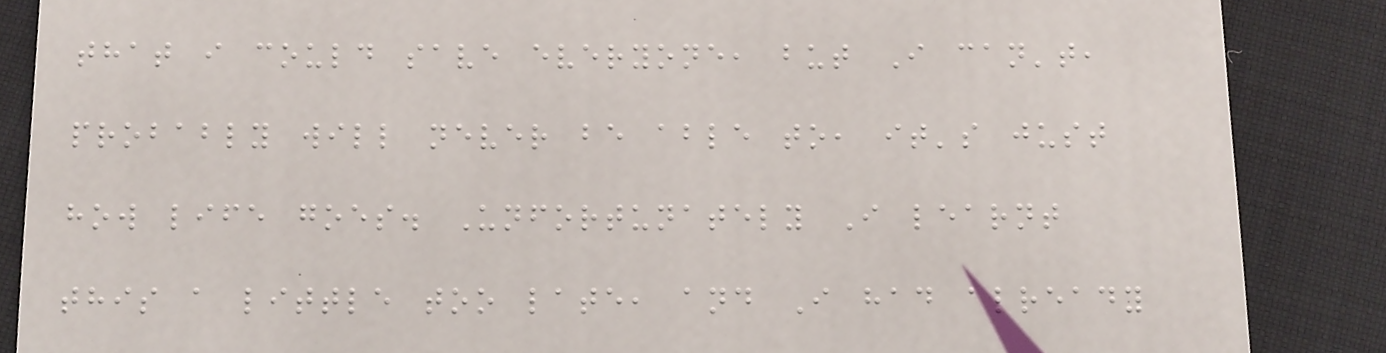that i could save everyone, but I can't,
probably will never be able to, it's just
how life goes. Unfortunately I learnt
this a little too late, and I had already
